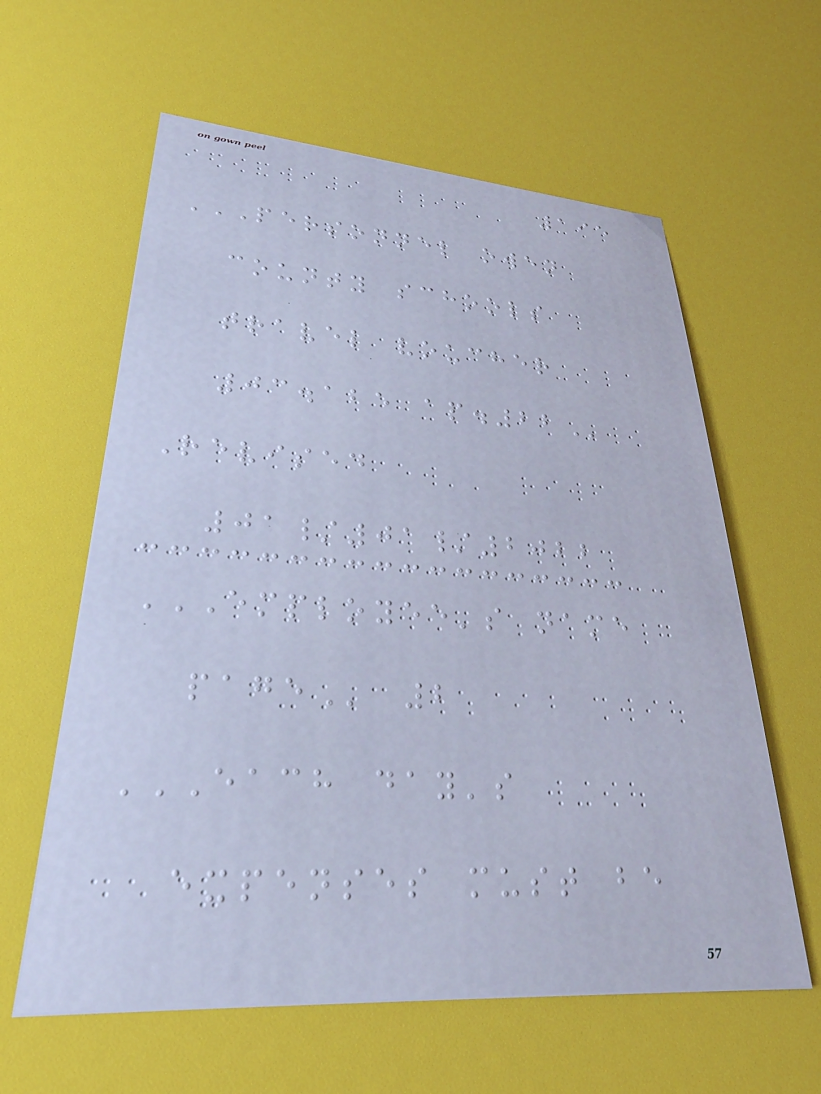195
PERSONNEL OWEN
COUNTY SCHOOLS
TRAVEL VOUCHER
03.125 AP.22
Revised
01/01/2022
EMPLOYEE'S NAME
PAGE 2
EACH DAY'S
EXPENSES MUST BE
